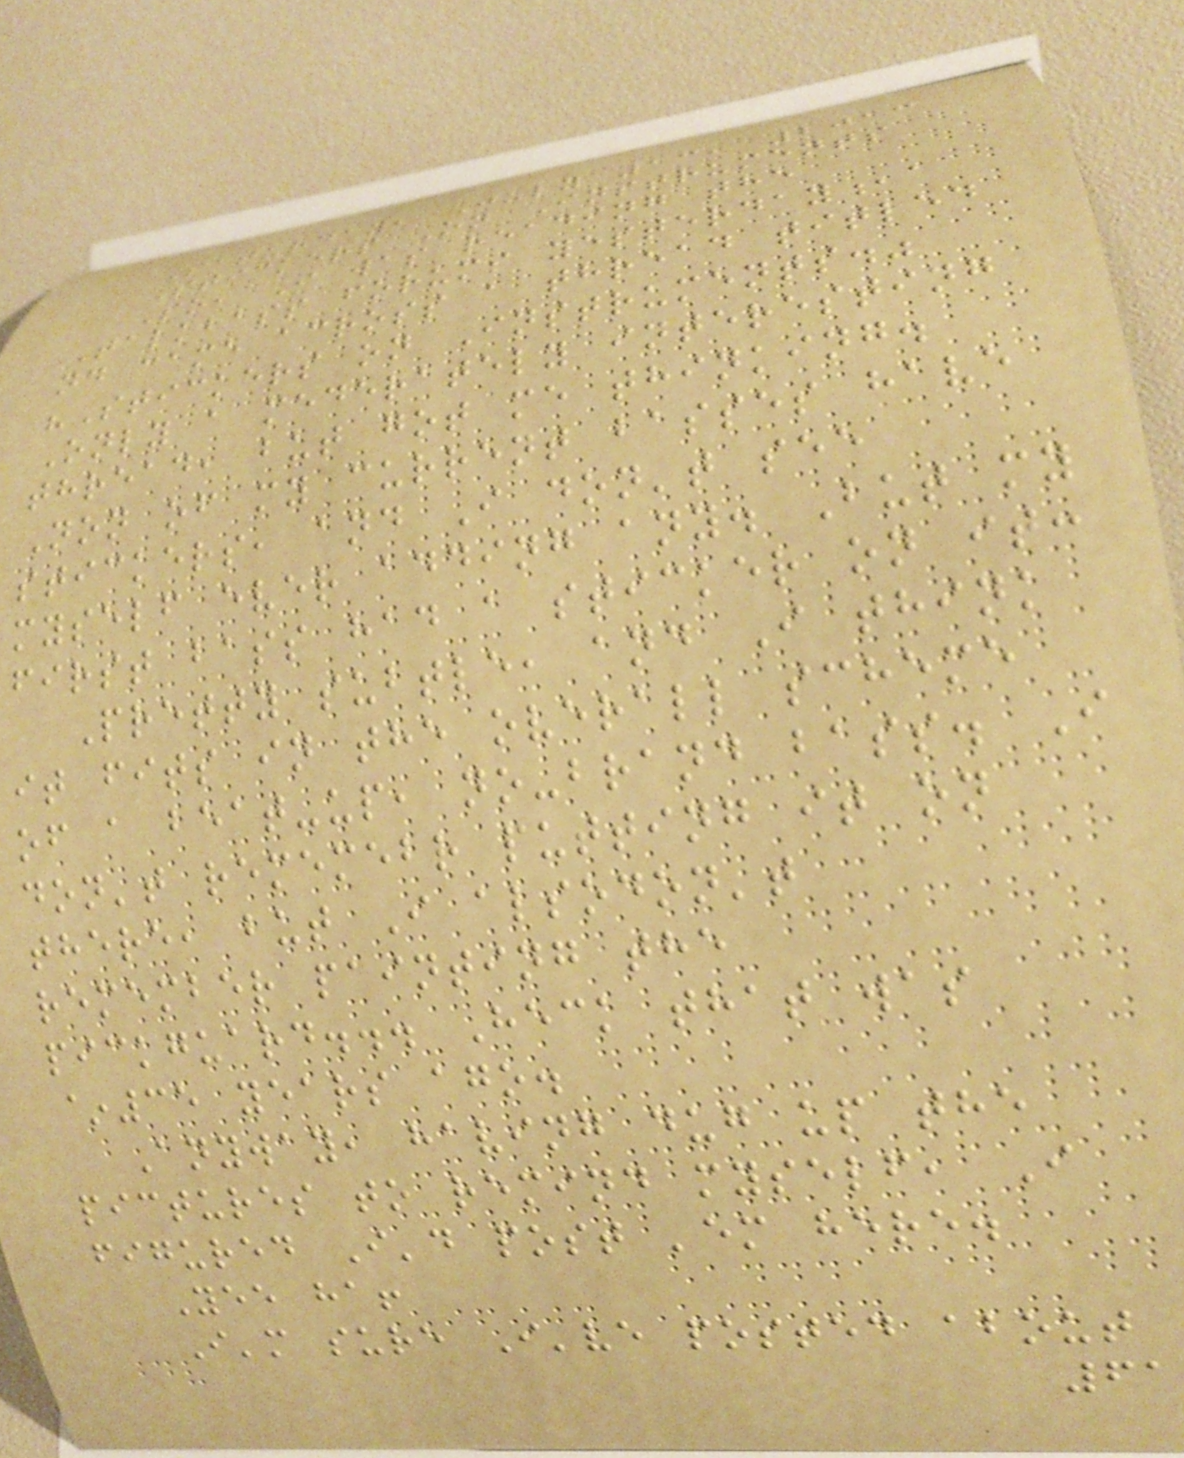Saturday, July 13, 2013
Stickers On Instruments
So, I was reading the
Talkbass forums yesterday,a
nd came across a thread titled
"Stickers on Instruments."
Only a mederately interesting
thread, but got me thinking.
Non of my current basses have
stickers, and I don't see
myself ever adding any. But my
first bass had a sticker on it:
Pretty subtle, and I think
it fits in the overall scheme
of a beat-up, no-brand bass. I
don't rememebr putting it on
there, but I alsodon't
remember painting the
pickguard... Heck that was
~35 years ago.
Anyway, having dug up the
pictures to remind myself, I
figured I'd post 'em here.
Yee ha!
I'm sure I've posted about
61
